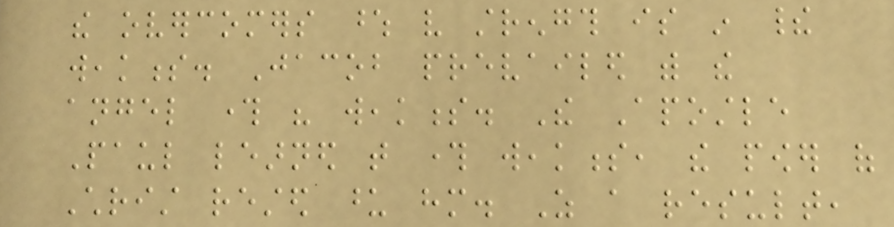the overcomers whose very strength is in their
weakness. Jacob prevailed with the
angel through his weakness. The Apostle
Paul learned that through weakness, the power of
Christ rested upon him. As a result,
